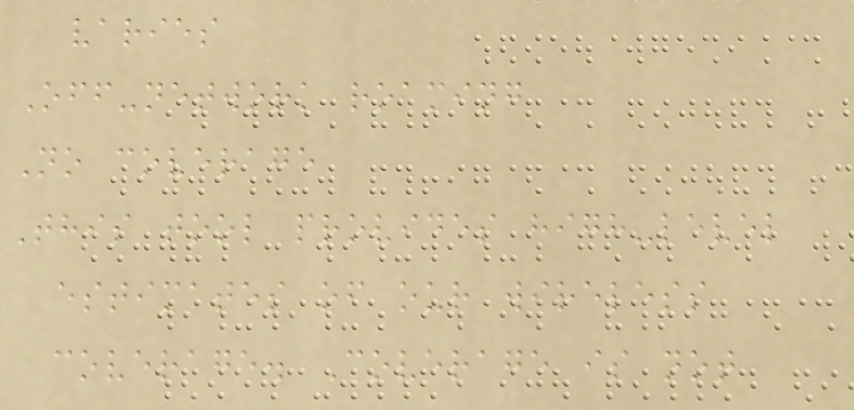varies
Off-network roaming
No coverage
This tool provides high-level
estimates of our wireless
coverage. Coverage is not
